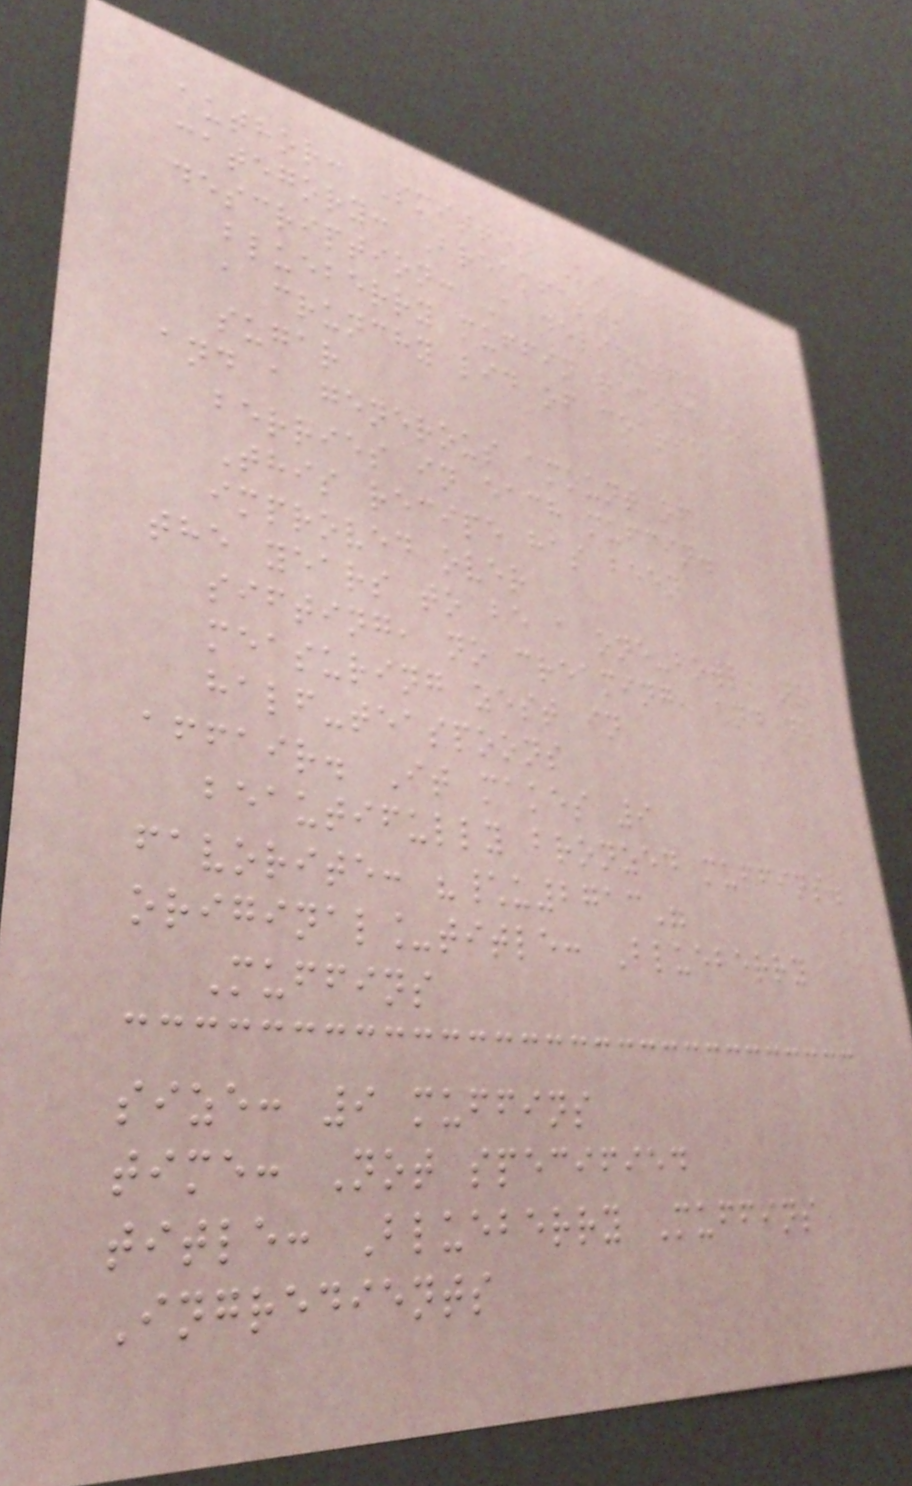author: Smitten Kitchen
category: Breakfasts
description: A delightful
blueberry muffin recipe with
a crunchy lid of coarse
sugar
and a generous amount of
berries in each muffin.
This recipe has been
improved over
the years to be a one-bowl, no
sifting, no creaming, and no
measuring zest in
half-teaspoons
affair. It makes 9
beautifully bronzed muffins.
favorite: "\u2713"
original_title: Blueberry
Muffins
size: 9 muffins
time: Not specified
title: Blueberry Muffins
Ingredients
